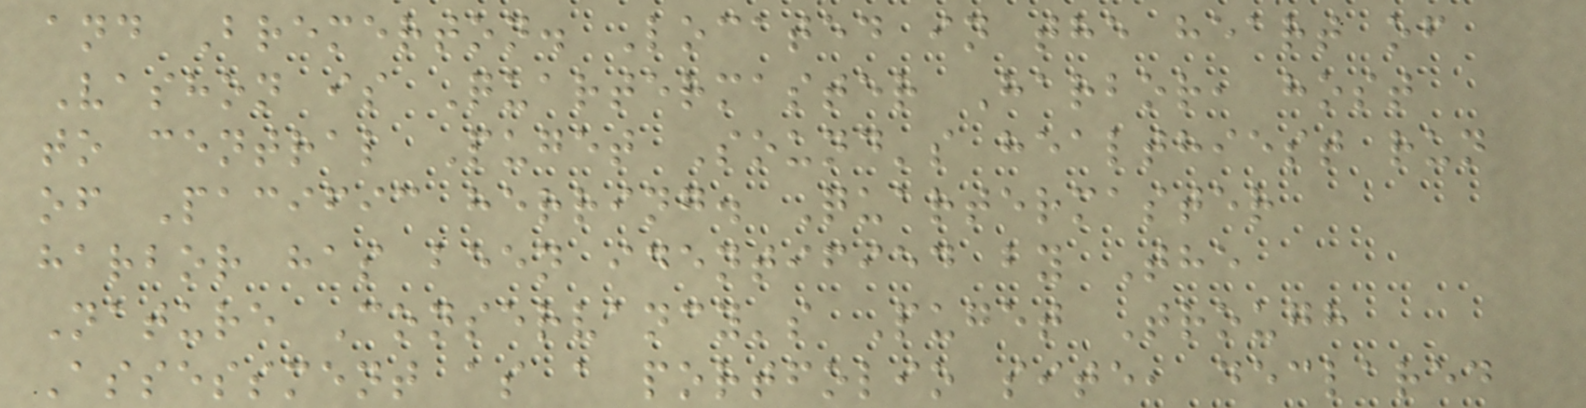and Bremerton. Located in the heart of
Vashon is Quartermaster Harbor, host
to central Puget Sound's healthiest run
of Pacific herring. Quartermaster
harbor has been identified by The
Nature Conservancy's Puget Trough
Assessment as a portfolio site, declared
